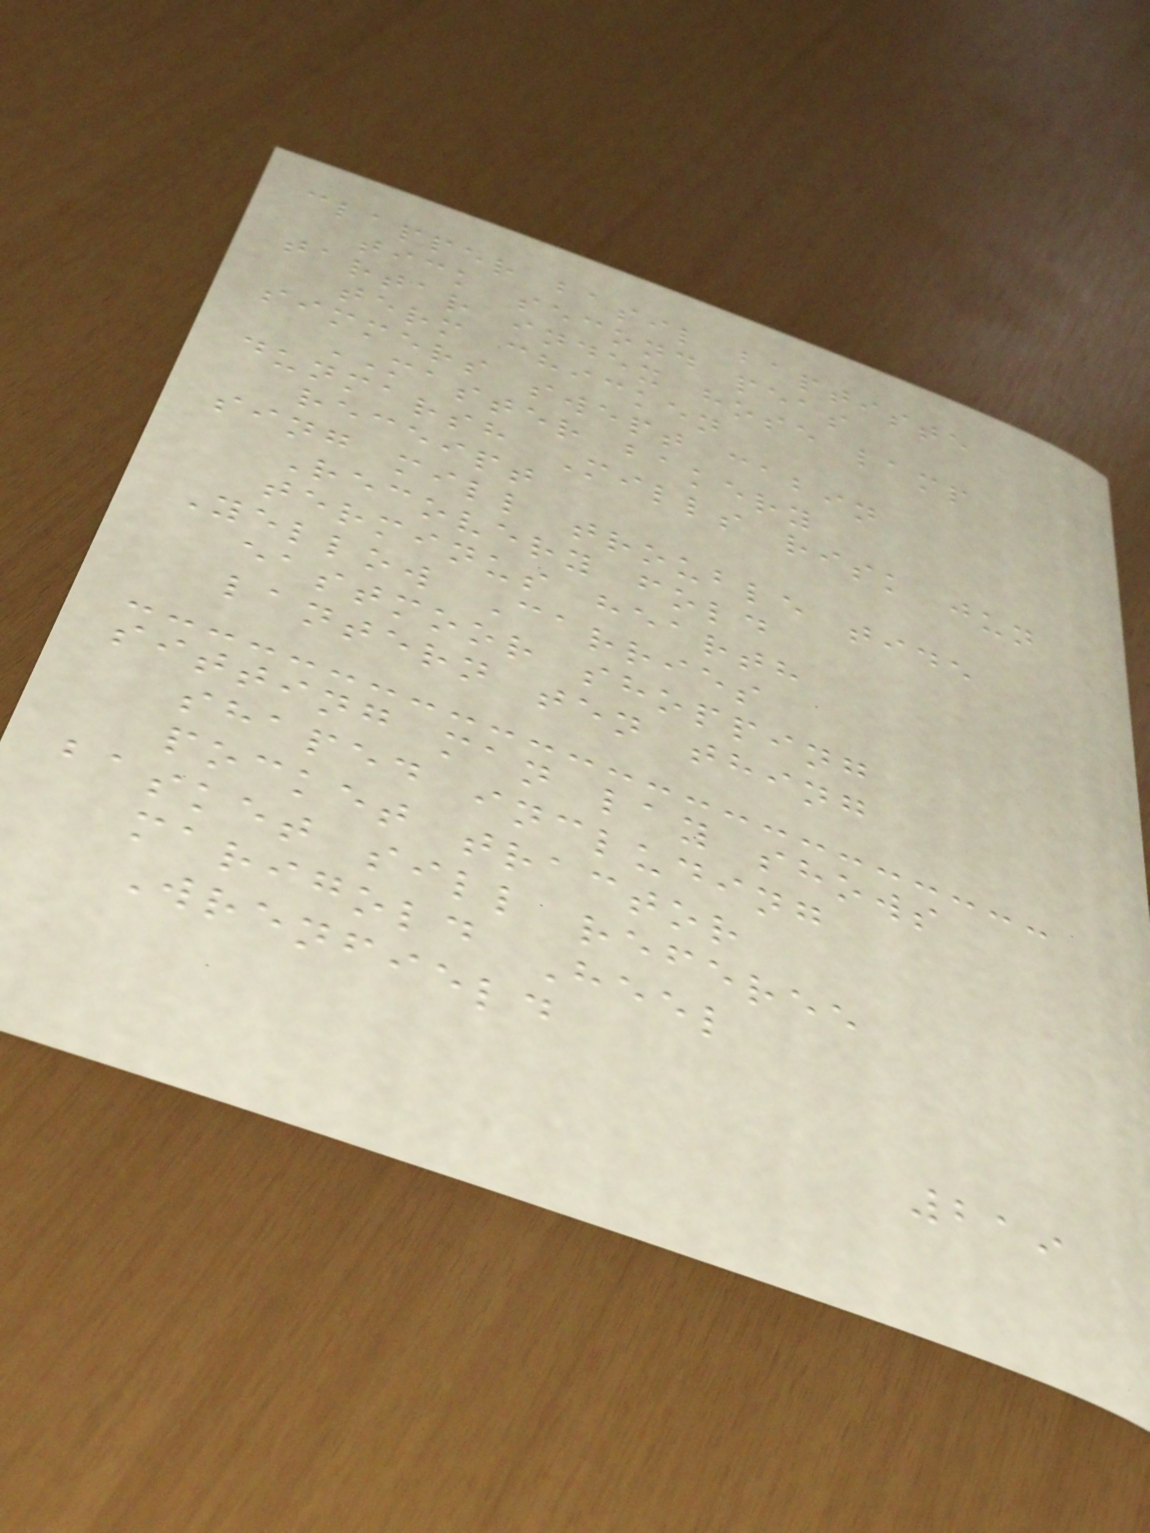clapper basil baptiste
tick second peas
tartar index hose lamp
term chicken
simmers swept cabin
MASTER bakery
dunmarsh Mills risk jun
receipt
sing mill trouble tide
Recovery fold
terminus hearth
Yellow Carries
eastmoor shopping
lantern ten thing
sitting man lay shows
shaped including
pocket tractor
basket sill referee
marigold Heel
Wrenfield
219
